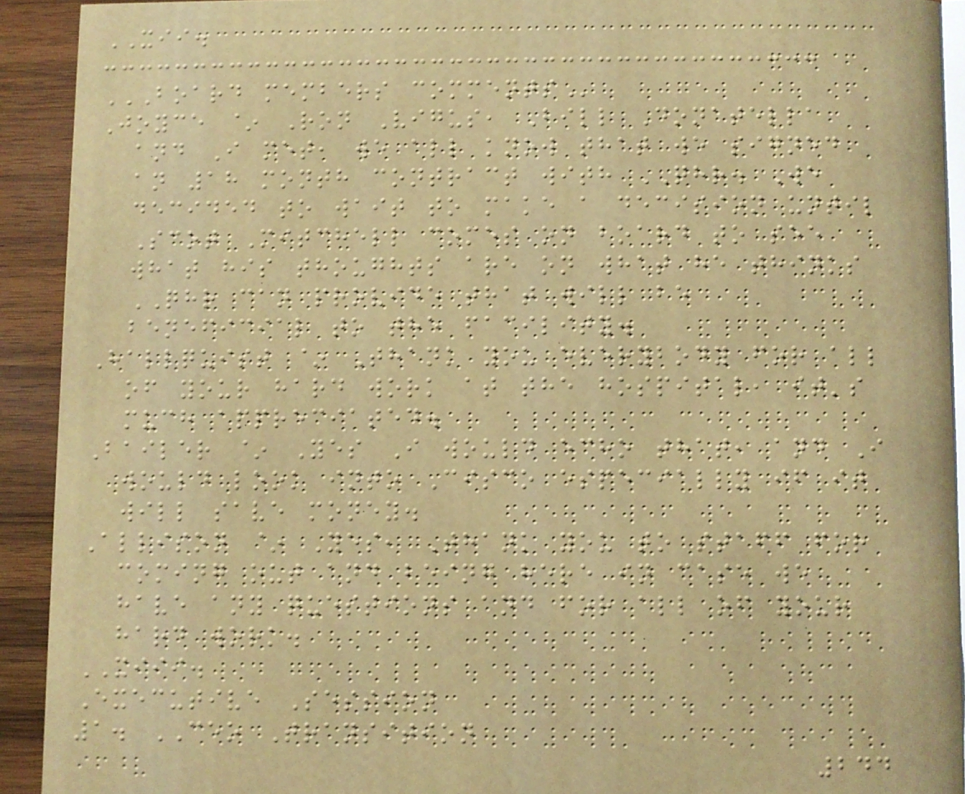XII.
BOARD MEMBERS COMMENTS
Joyce ~ Ron Vigus, Bill Donatella
and I met, we all know that we signed
an 18 month contract with QHR. We
decided to wait to make a decision until
Scot Mitchell comes on board to see
what his thoughts are on what he thinks
QHR can provide that will be
beneficial to the facility.
Hallquist ~ Thank you everybody for all
of your hard work at the hospital, it's
much appreciated.
Bailer ~ Yes I would echo that, and I
would look into Cisco especially if it
will save money.
Allison ~ Yes, Thank you to staff for
coming out and being here in case we
have any questions and for all of your
hard work.
XIII.
Executive Session
1. CEO Transition
244
